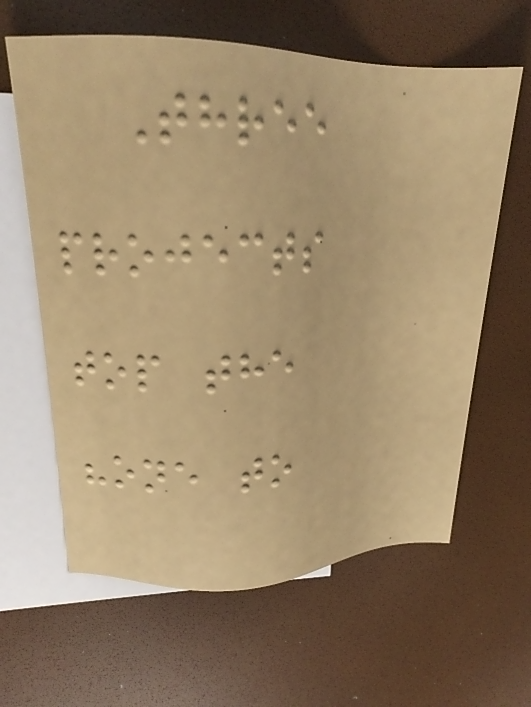Three
projects
top the
"one to
